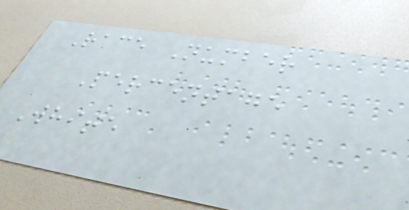Race Number
Percentage
White
